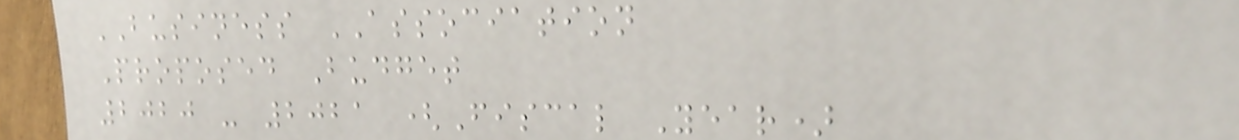BUSINESS ASSOCIATION
Proposed Budget
2020 - 2021 (Fiscal Year)
